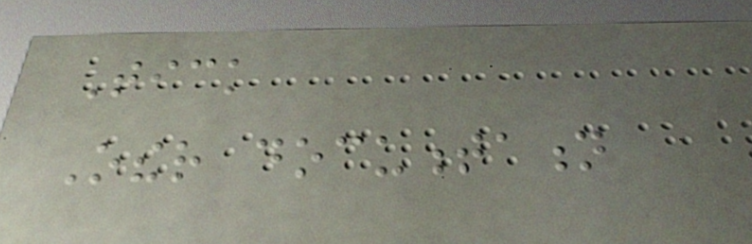Tick
Other documentation
